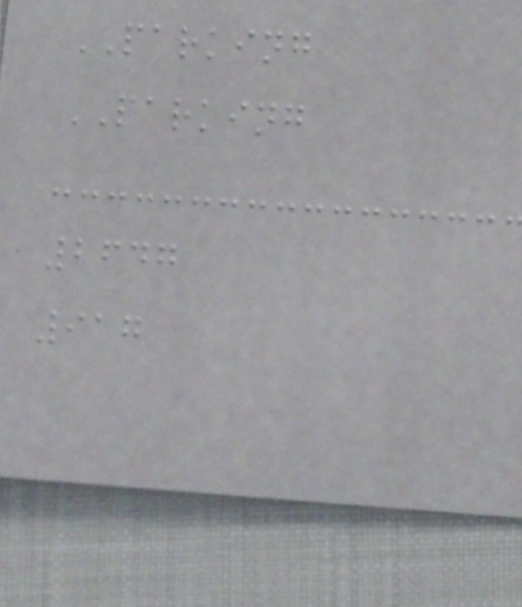PARKING
PARKING
2647
917
